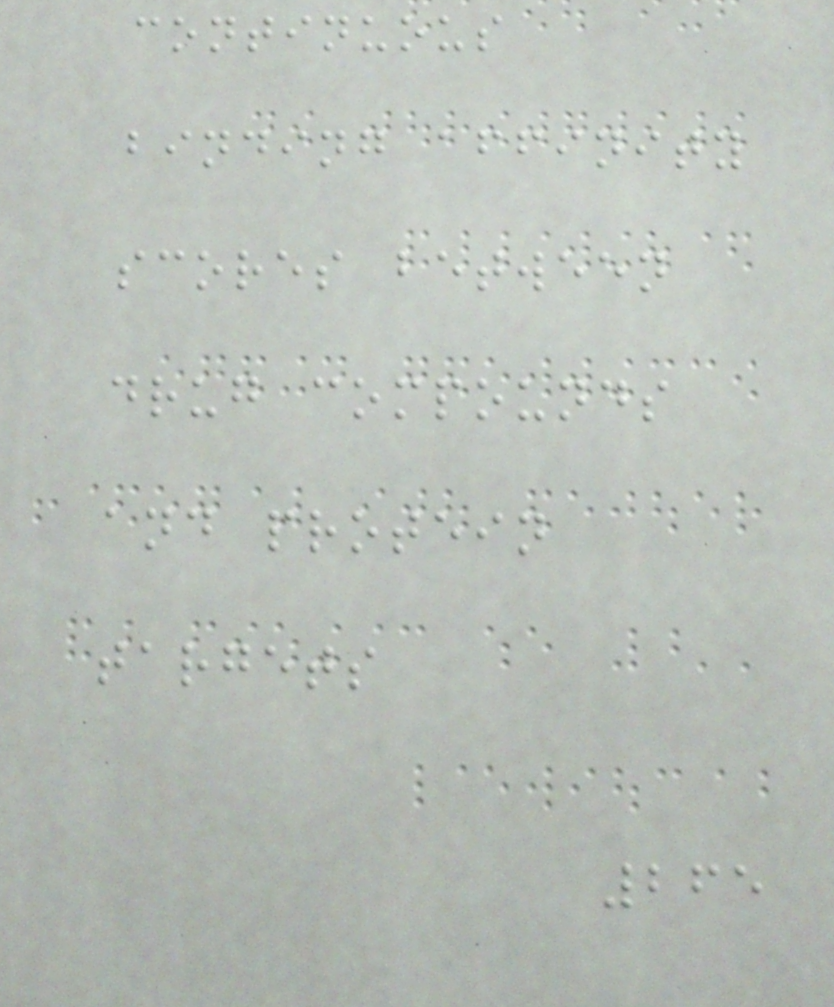continuous
binding affinity
scores between
drug compounds
and protein
targets
265
